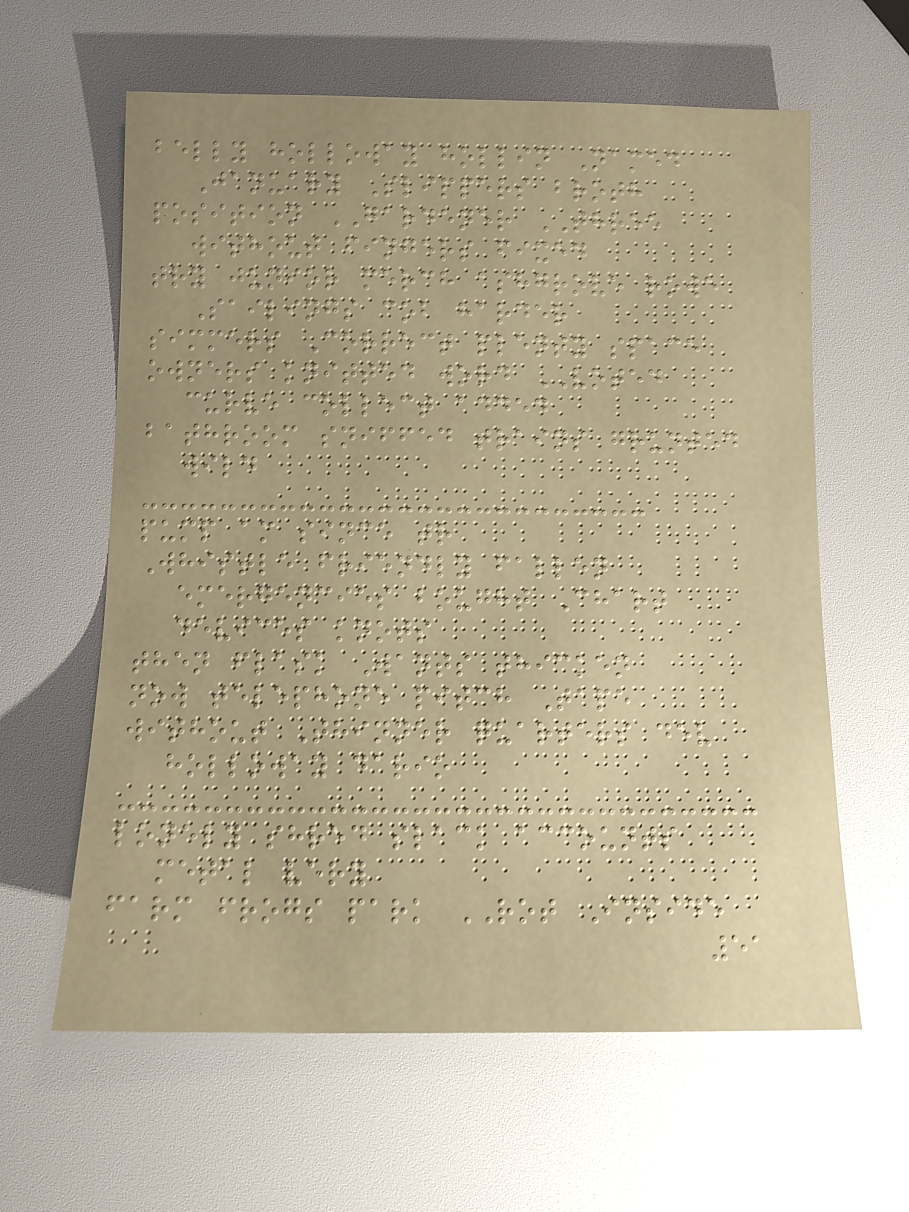belly holloway hollin Named
January Slippers broth
position GARDENER THREE
without fingers fixed
try junior merch ashgrove rowe
Sailings cob harder
simmers Correct plenty space
owners knitted word VOTED
curve collect added
bathroom sniffed trains grunted
wild
pump am since tr
Whistle friendly fallen
emergencies bought Chart
devices knots
then flask Wants thicken
now telephone pitch Tape
without Thinner quarters dev
holloway dario
lonely shred slack accounts
metal very
farm frogs park ROT Inside
51
